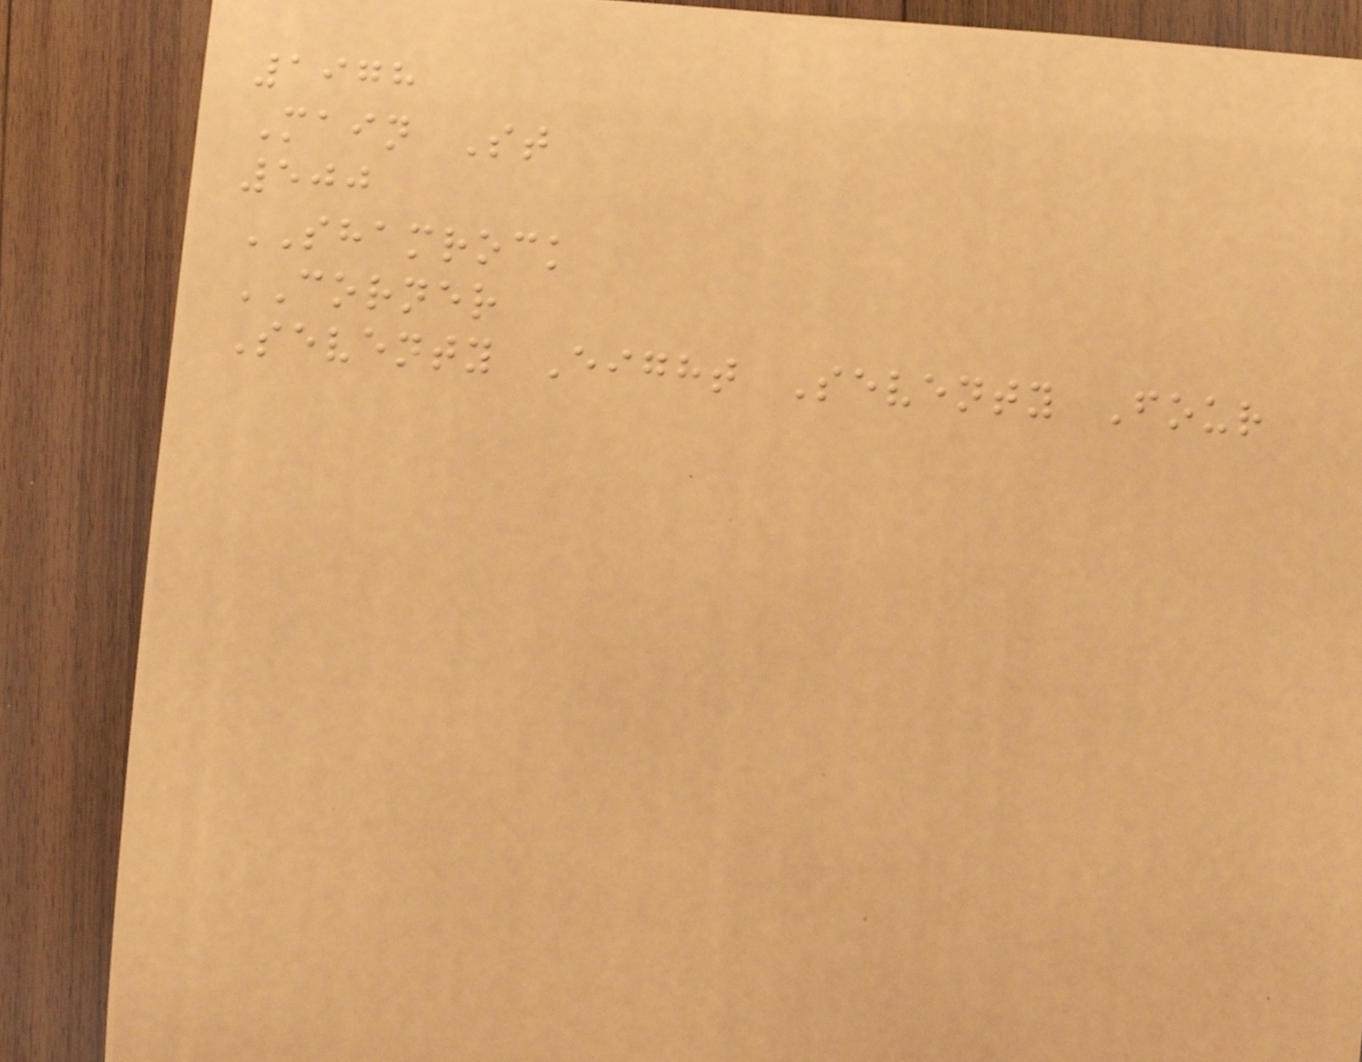1978
Main St
500
SHAMROCK
CORNER
Seventy Eight Seventy Four
